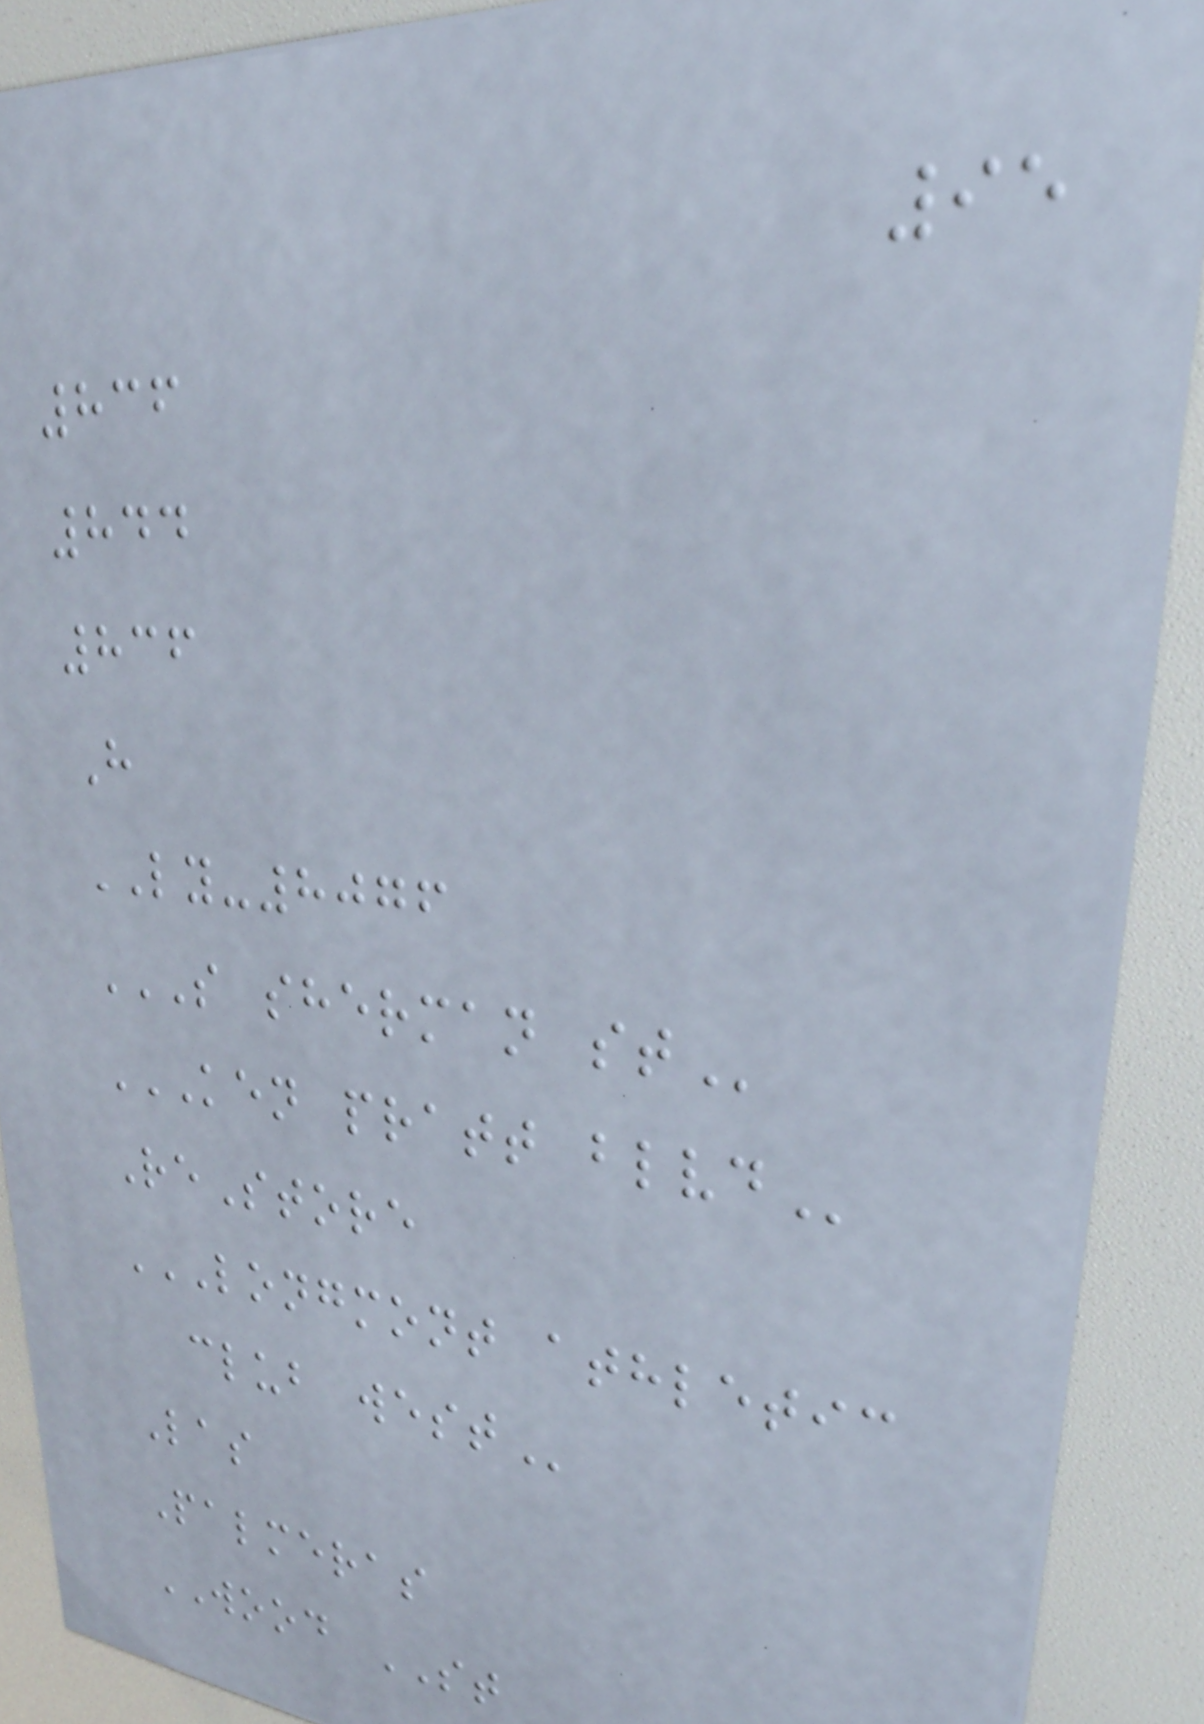95
836
844
836
H
LY-8076
S SHERMAN ST
KEN PRATT BLVD
ReStore
LONGMONT ATHLETIC
CLUB WEST
Las
Palmeras
WOOD ST
